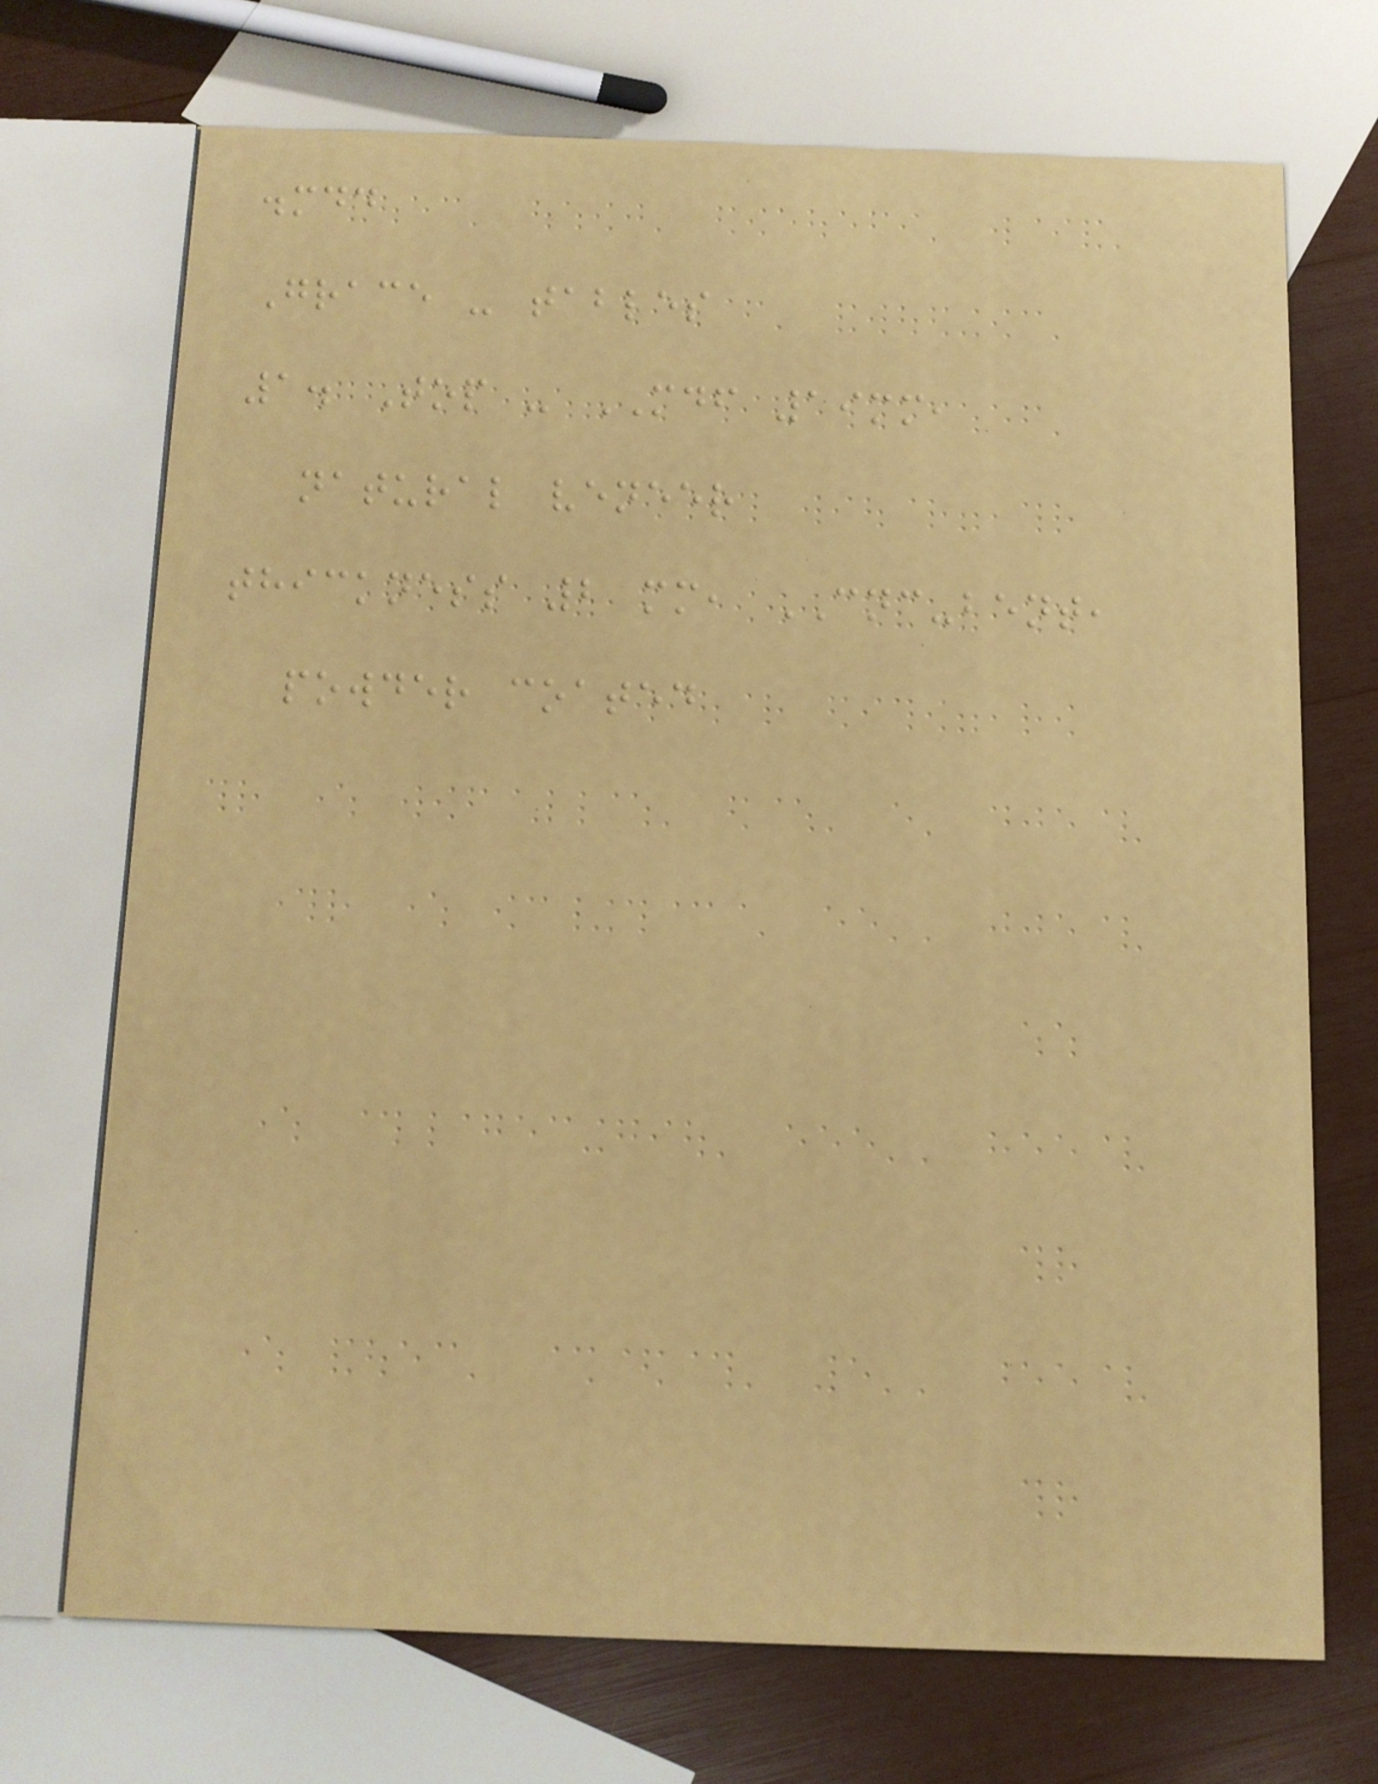.mdd
Grace - tables
1. Top - MDF 19mm,
natural veneer
thickness 2 mm, CNC-bent,
powder coated
